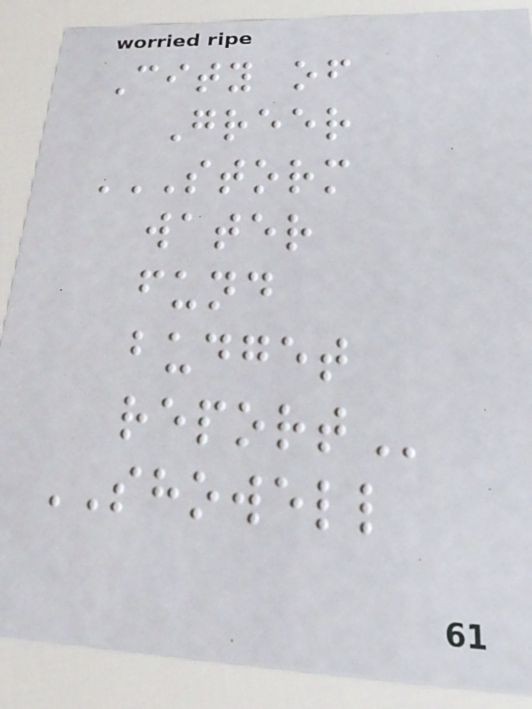City of
Greer
STORM
WATER
FUND
BUDGET
REPORT
SHOWELL
